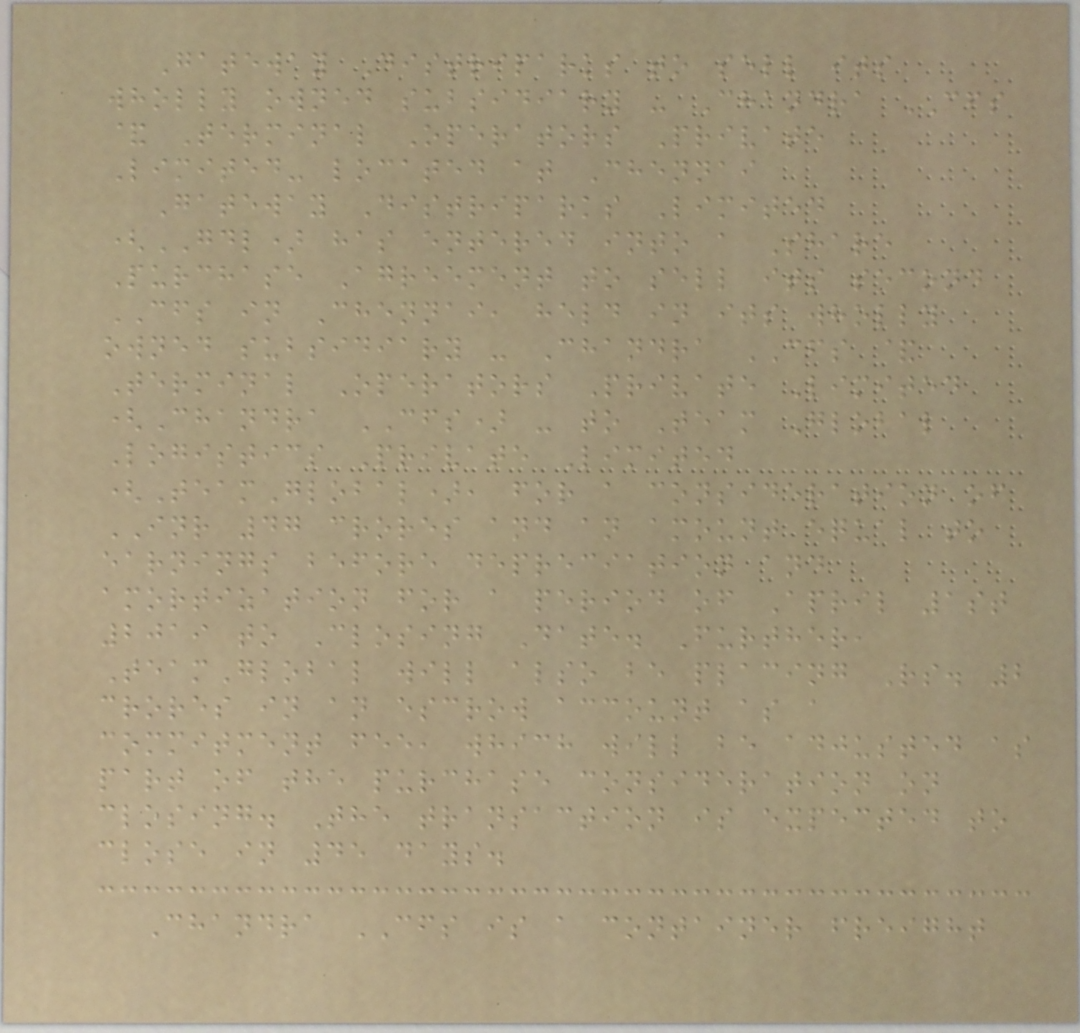Gateway Distriparks to sell its
wholly owned subsidiary - Chandra CFS
& Terminal Operators Private
Limited- located at Chennai
Gateway Distriparks Limited
(GDL) has entered into a Share
Purchase Agreement to sell its second
CFS in Chennai, held in its wholly
owned subsidiary - Chandra CFS &
Terminal Operators Private Limited
(Chandra CFS) - to Team Global
Logistics Private Limited
(TeamGlobal), for a consideration of
INR 47 crores and an amount equal to
earnings before depreciation and
amortization for a period of April 1st
2019 to Closing Date. Further,
TeamGlobal will also be placing Rs. 2
crores in an escrow account as a
commitment fee, which will be adjusted as
part of the purchase consideration on
closing. The transaction is expected to
close in 45 days.
Chandra CFS is a container freight
